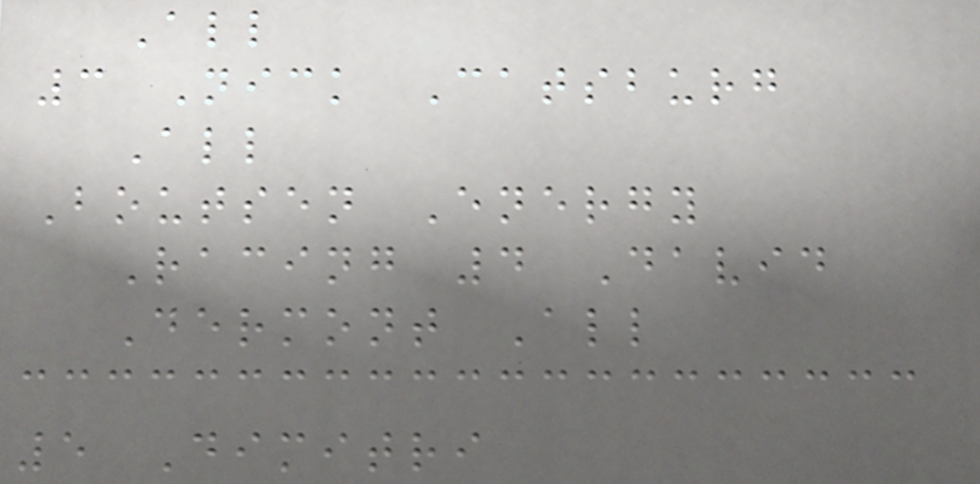All
3 Nick Catsburg
All
Boutsen Energy
Racing 4 David
Dermont All
5 Dimitri
